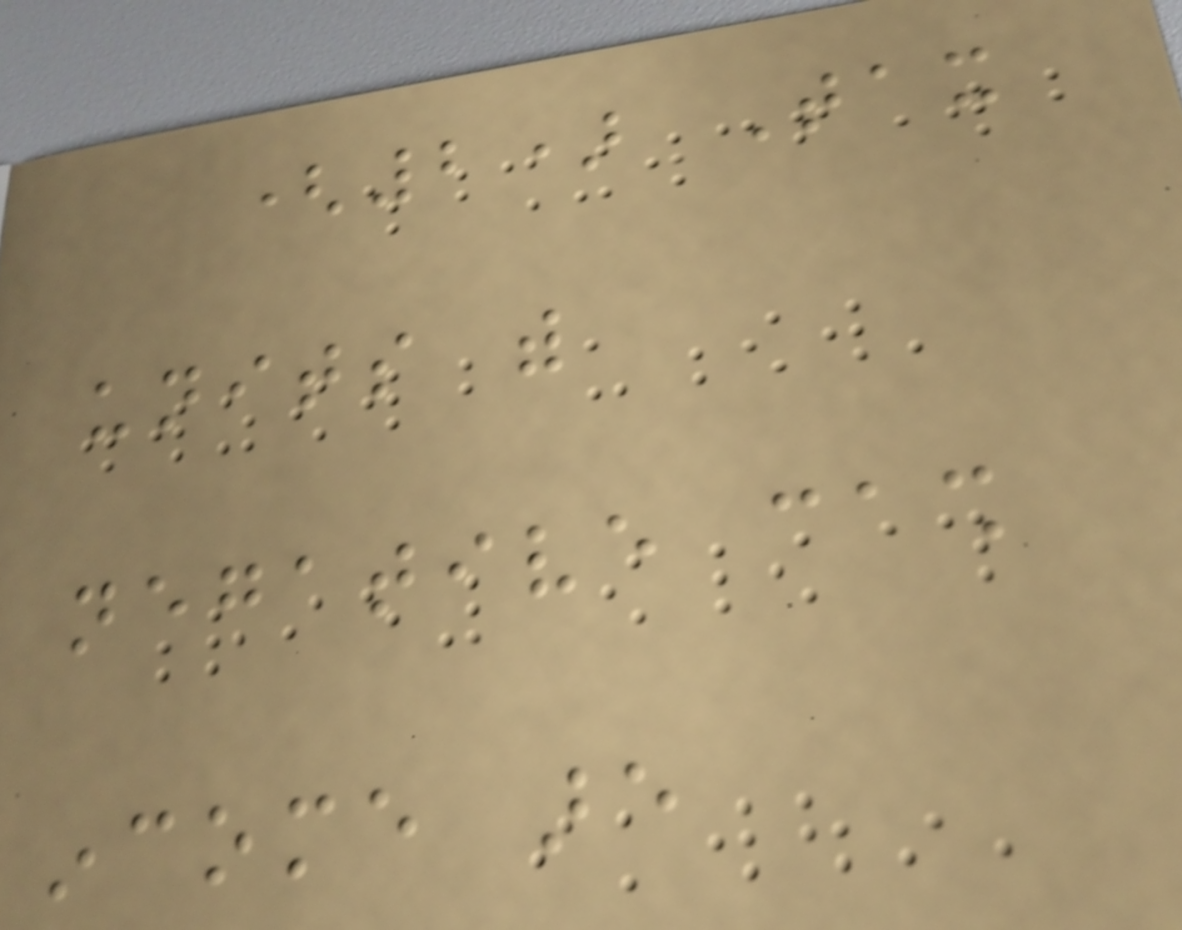(2) Tax
units with
negative cash
income are
